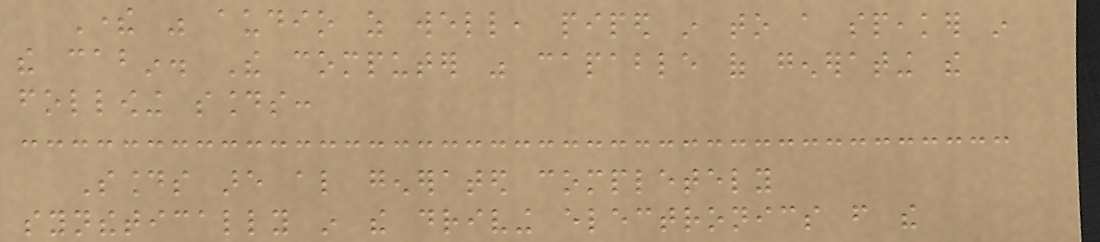There was audio as well, piped in to a speaker in
the cabin. The computer was capable of generating the
following sounds:
Sounds are also generated completely
synthetically in the driving electronics from the
